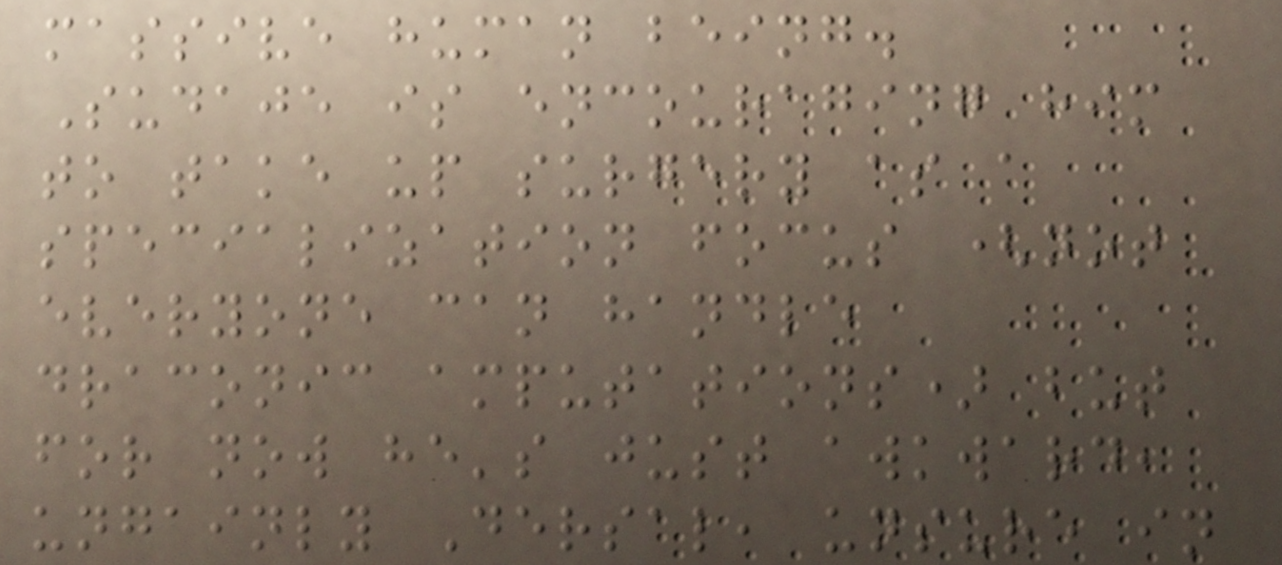massive human being.
Sudaje is encouraging him
to take up surgery as a
specialization focus (not
everyone can handle
draconic amputations) but
for now he's just awkward,
ungainly Dersal, unsure in
